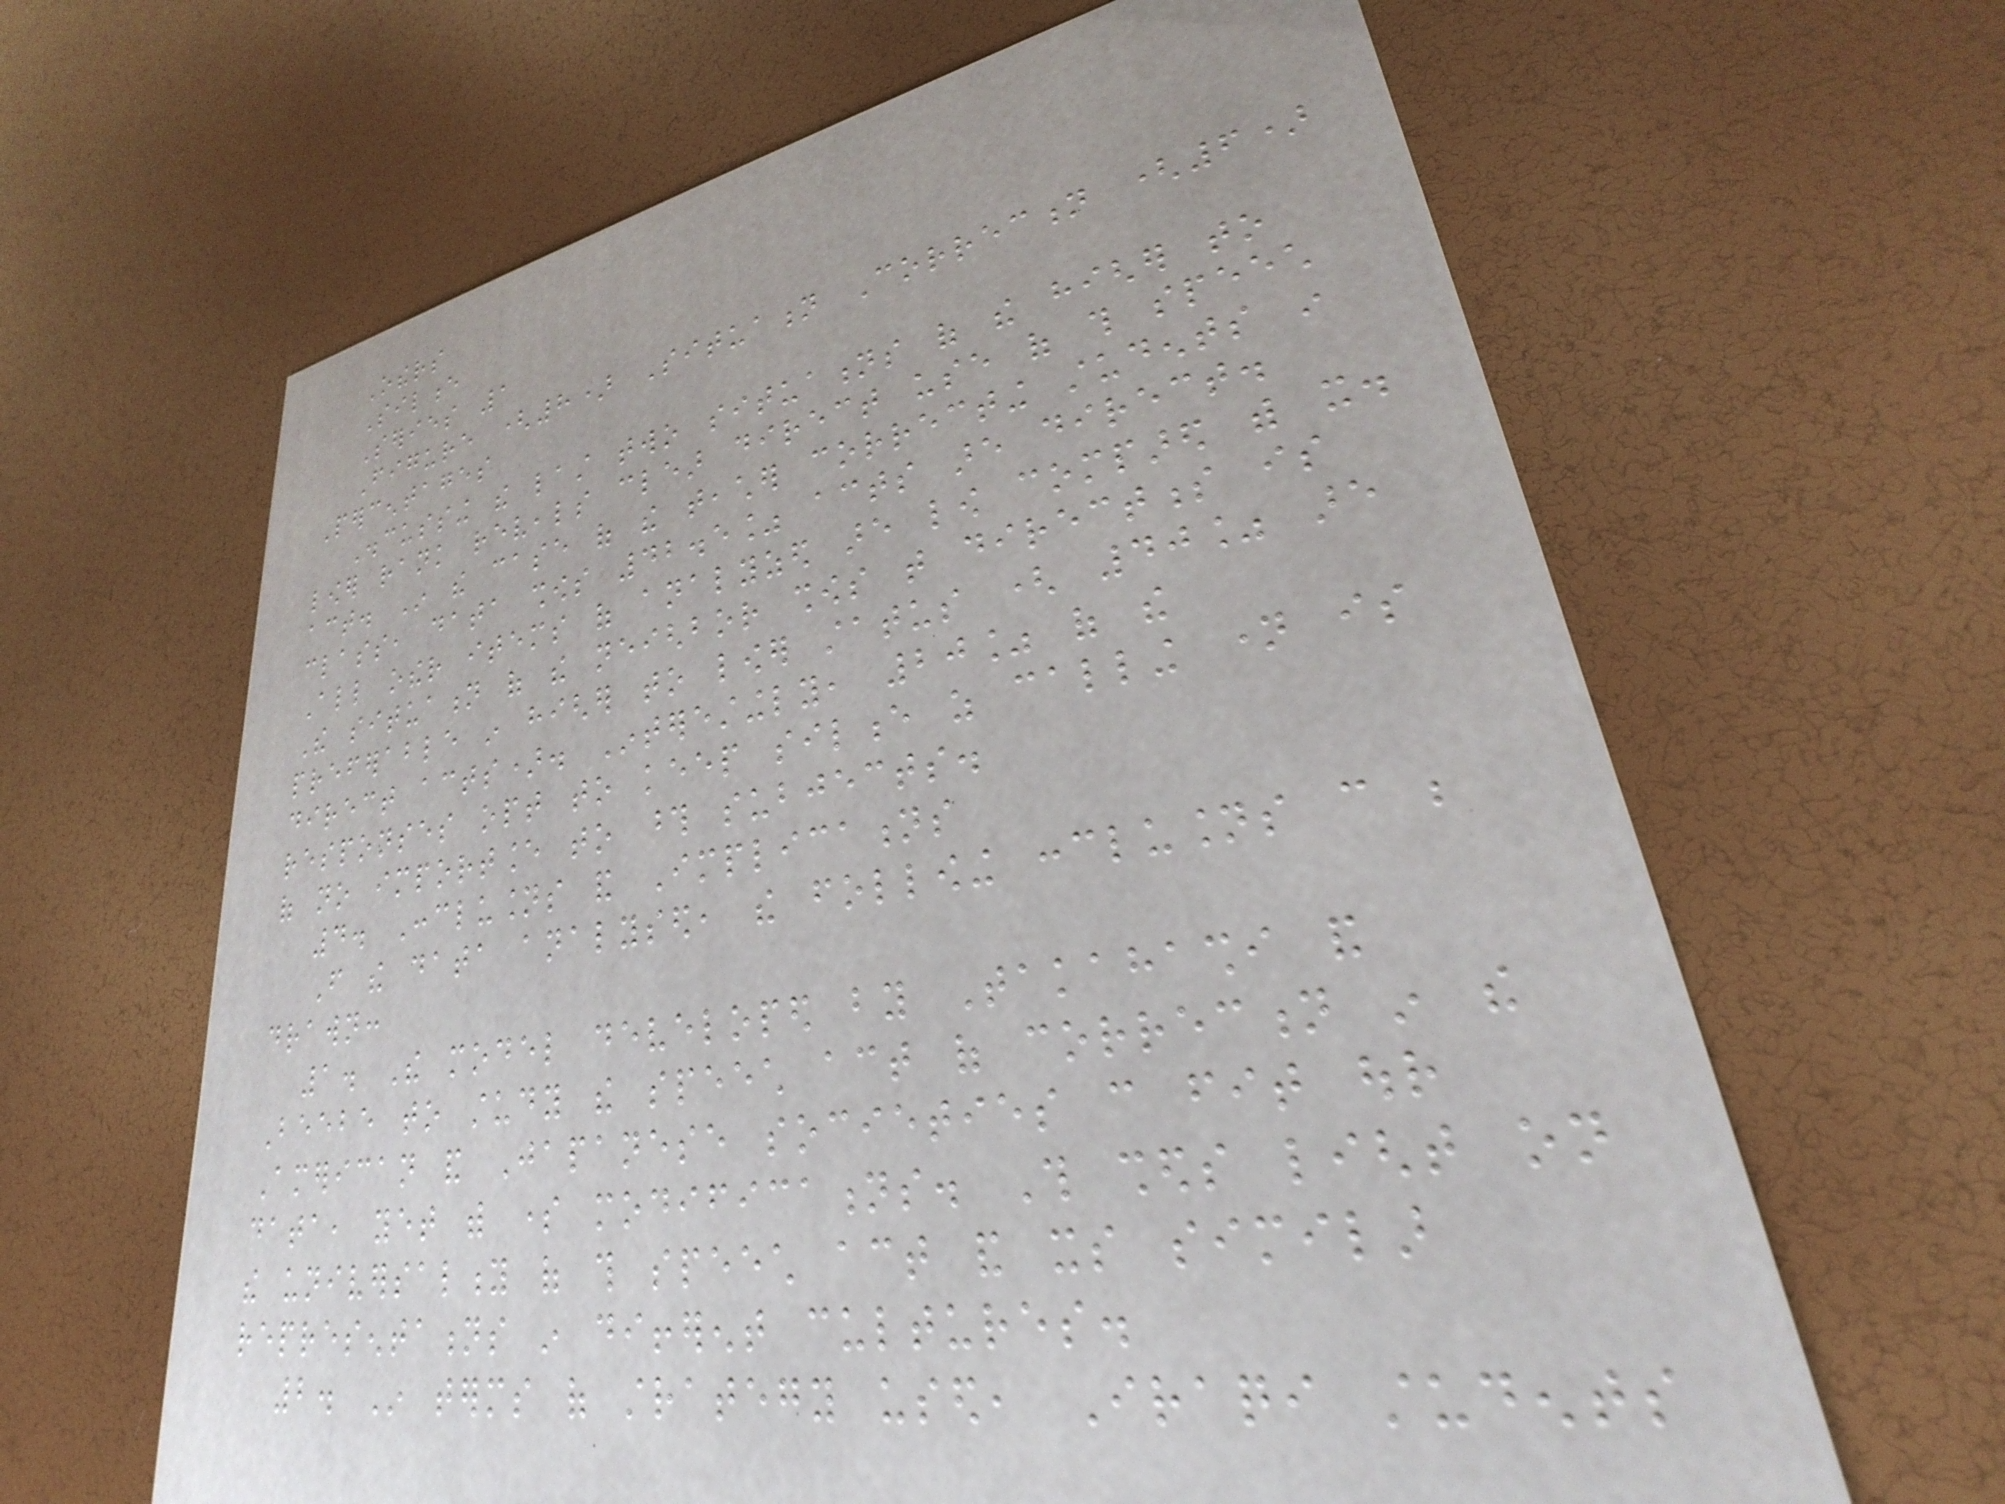Others
Silence
Series 1
Figure (8) Situation Correction (6)
Percentages
Discussing the last two situations of the higher to
lower rank reveals clear direct use of this speech
act. In the case of the teacher correcting students in
class, data shows 42.5% acts are direct.
All other items of analyzed are low compared with it.
The situation of the neighbor shows that directness is
preferable in higher to lower status ( 40% are
direct acts). Interestingly, 20% of the
responses opt to keep silence as calling name is
of no importance to those subjects.
4. Conclusions and Implications
From the data analysed, the following conclusions can be
drawn:
1. The model developed by Takahashi and
Beebe to study the speech act of correction in the
American and Japanese societies can fit our
data, yet with some modifications. This sheds light on
the universality of this speech act and its similar
representations in different cultures.
2. In terms of strategy used, Iraqi students
